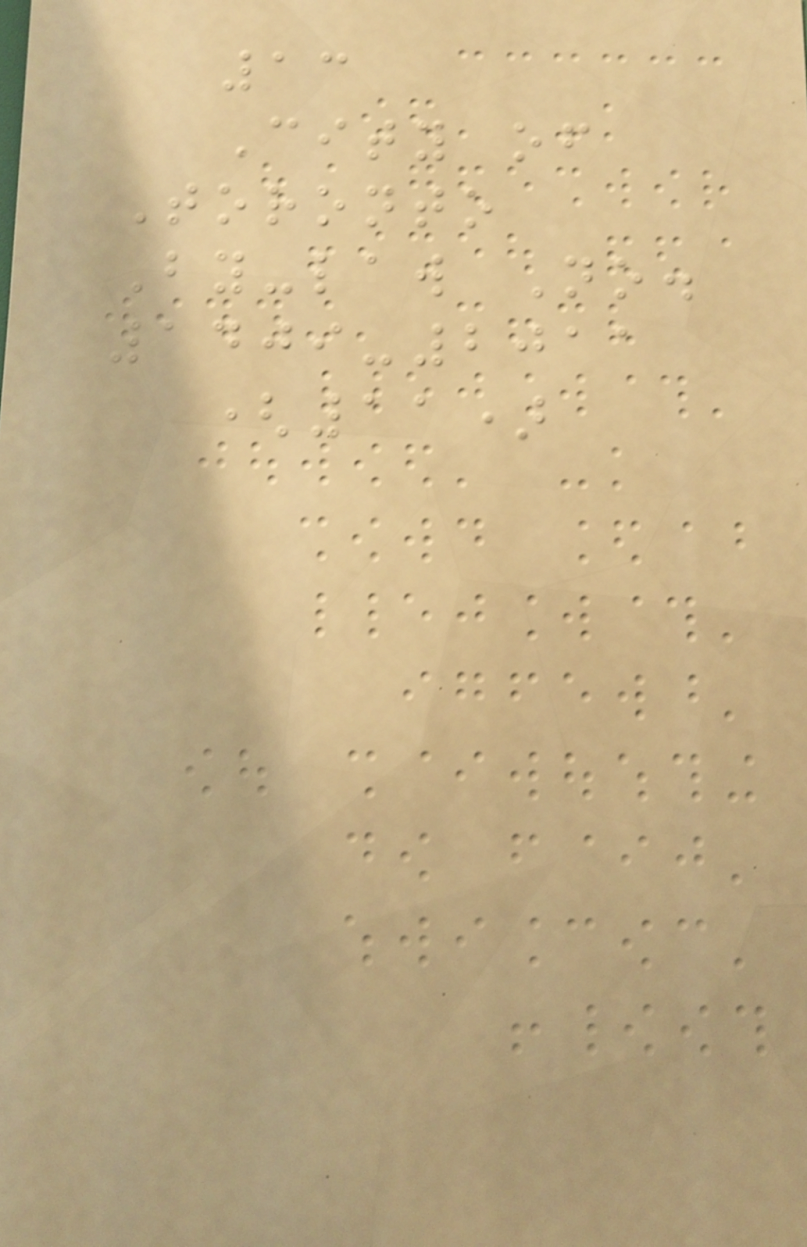13
City of
Toronto
By-law No.
1409-2011
(11)
